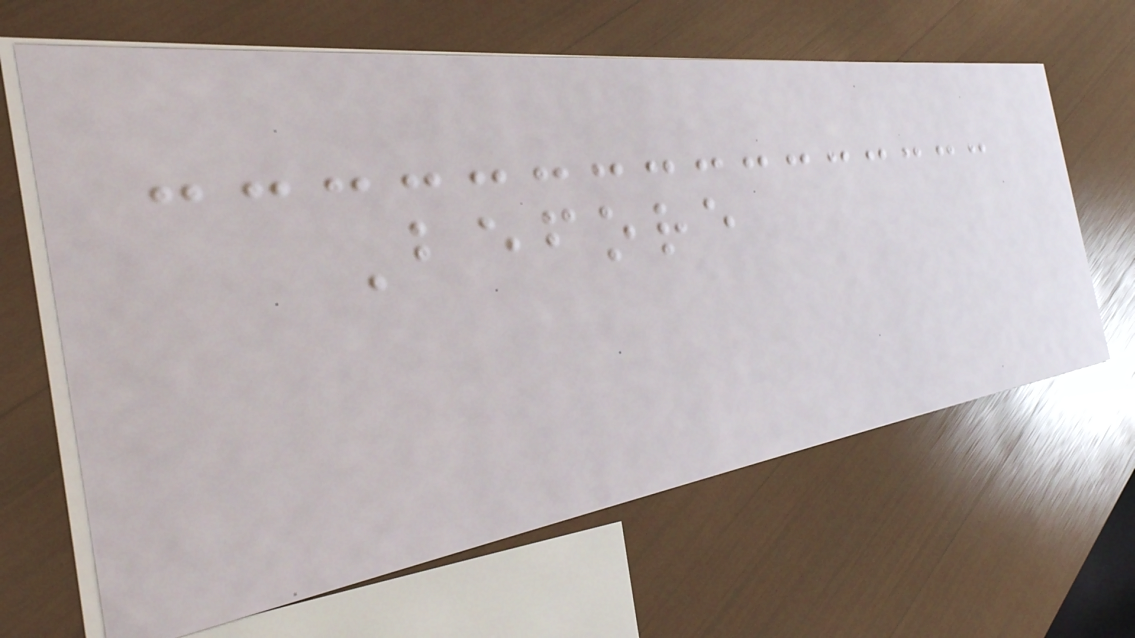Before
